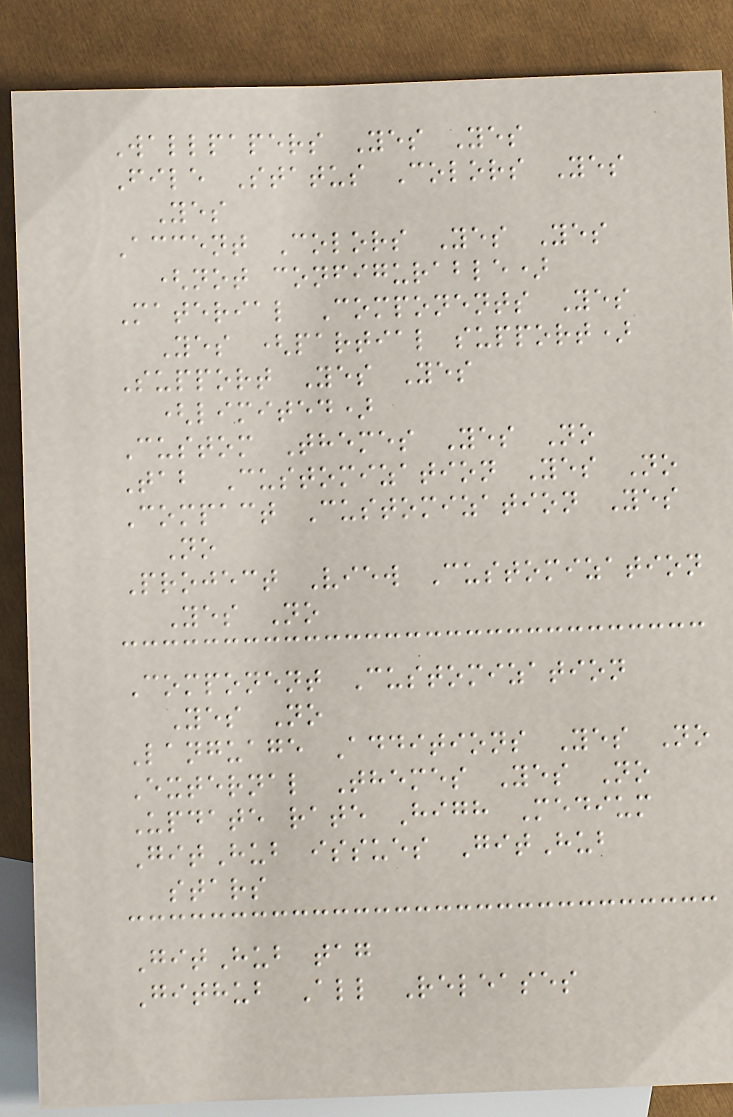Wallpapers Yes Yes
File Status Colors Yes
Yes
Accent Colors Yes Yes
(not configurable)
Material Components Yes
Yes (partial support)
Support Yes Yes
(limited)
Custom Themes Yes No
Tab Customization Yes No
Compact Customization Yes
No
Project View Customization
Yes No
Component Customization
Yes No
Language Additions Yes No
External Themes Yes No
Update rate High Medium
GitHub issues GitHub
stars
GitHub tag
Github All Releases
